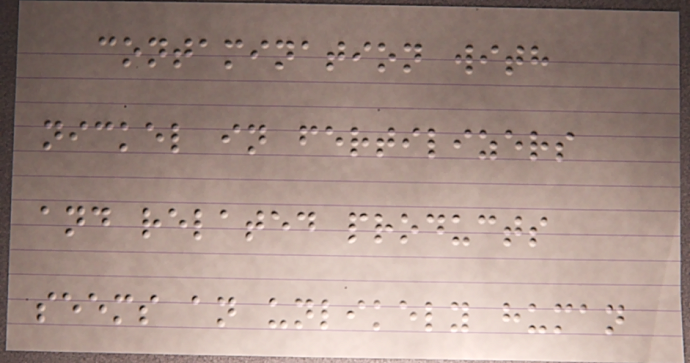contamination with
nickel in fertilizers
and related products
seems an unlikely human
